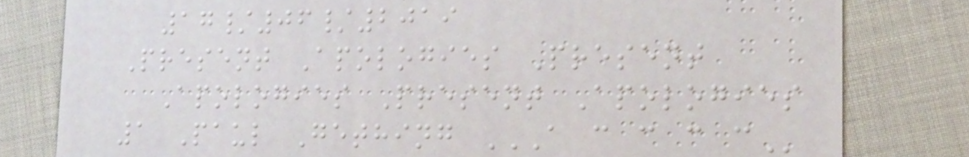17/06/2019
Present Apologies Present
Apologies Present Apologies
1 Paul Gething A C C C C
